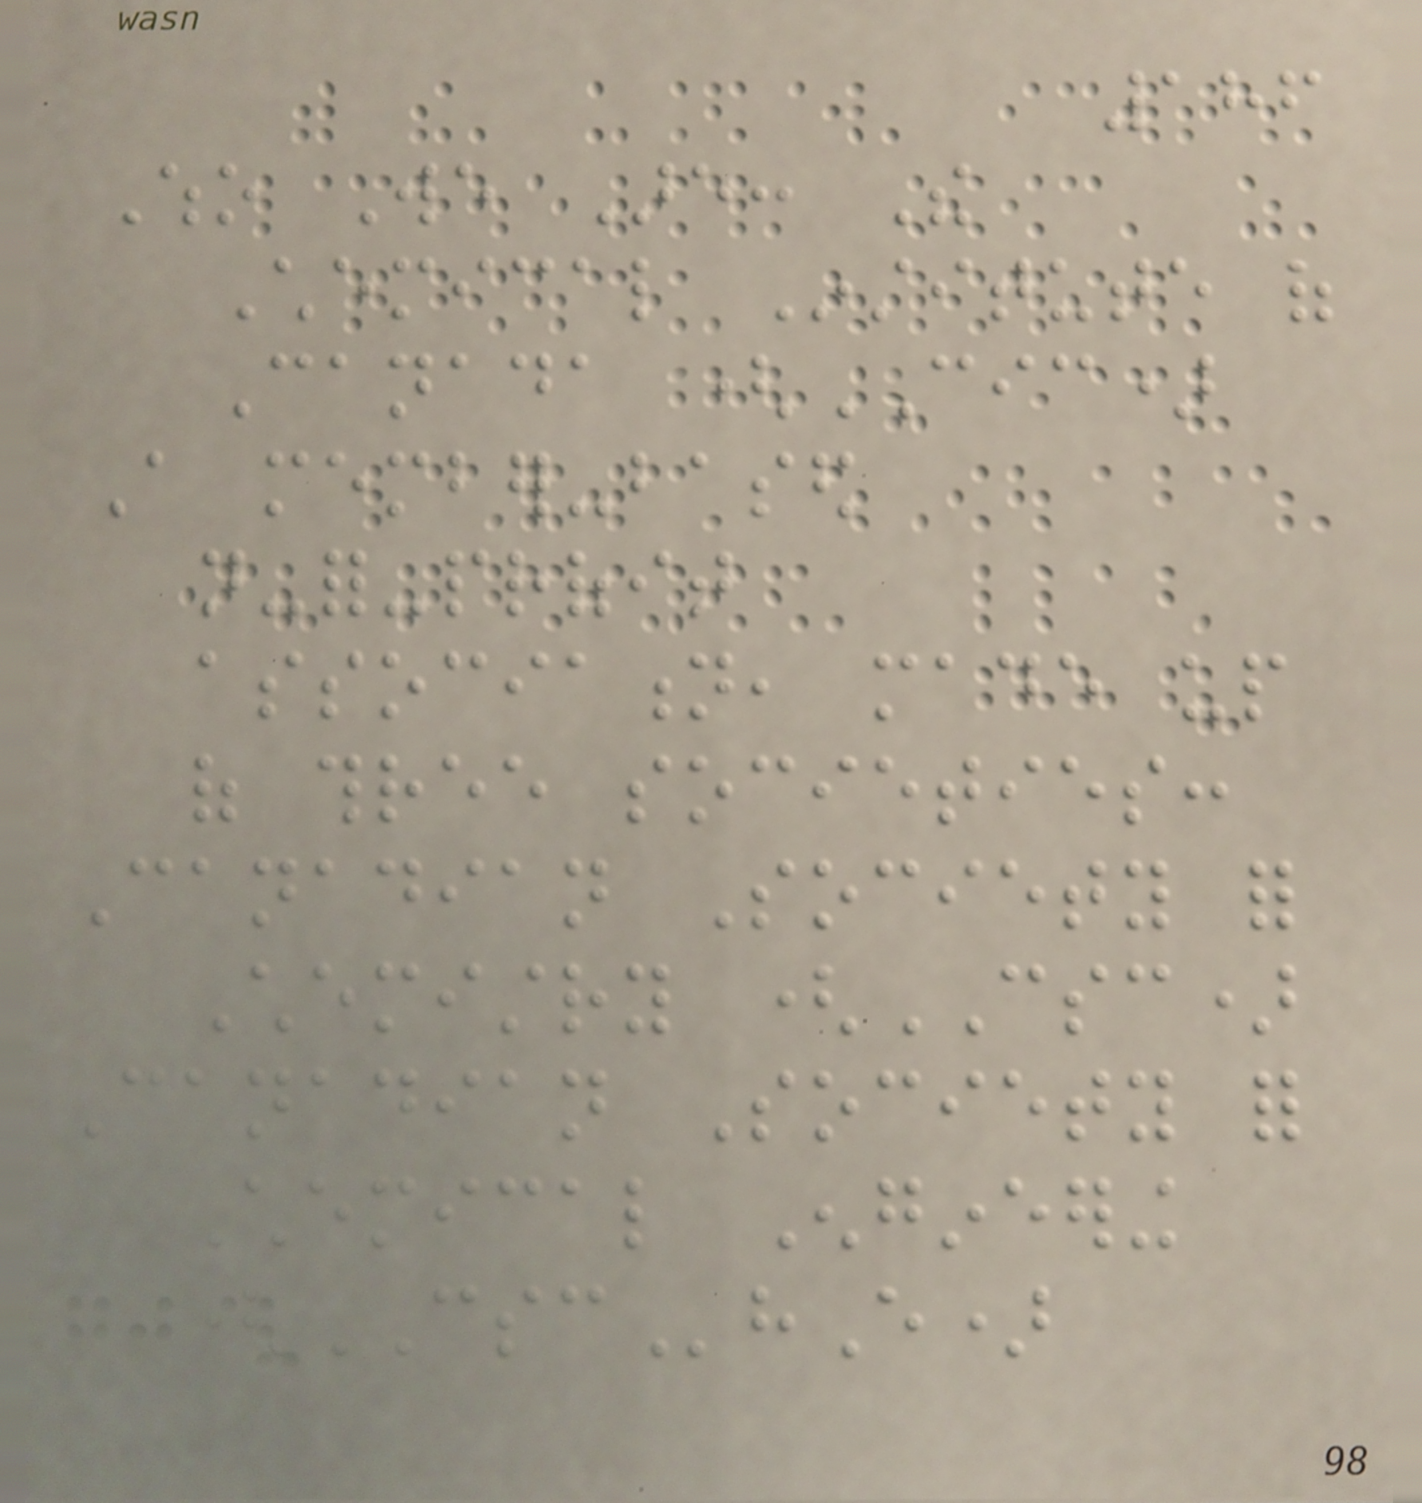186
Who We Are: The
Chemical Institute of
Canada (CIC)
A member-based
not-for-profit
association, made up
of three societies:
Canadian Society for
Chemistry (CSC)
Canadian Society for
Chemical Engineering
(CSChE)
